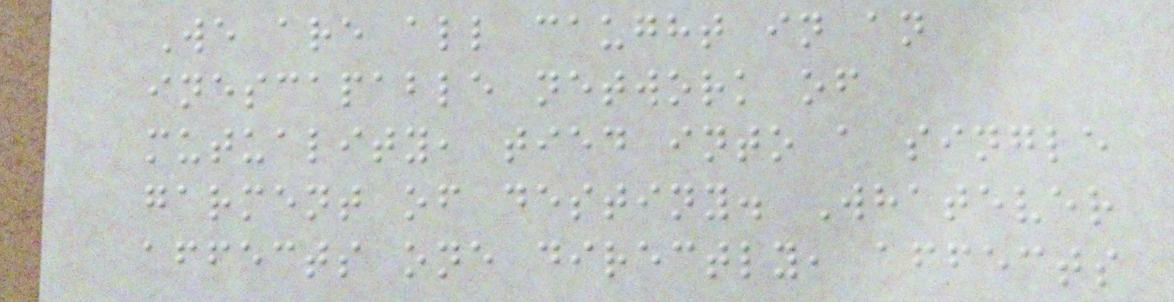We are all caught in an
inescapable network of
mutuality, tied into a single
garment of destiny. Whatever
affects one directly, affects
